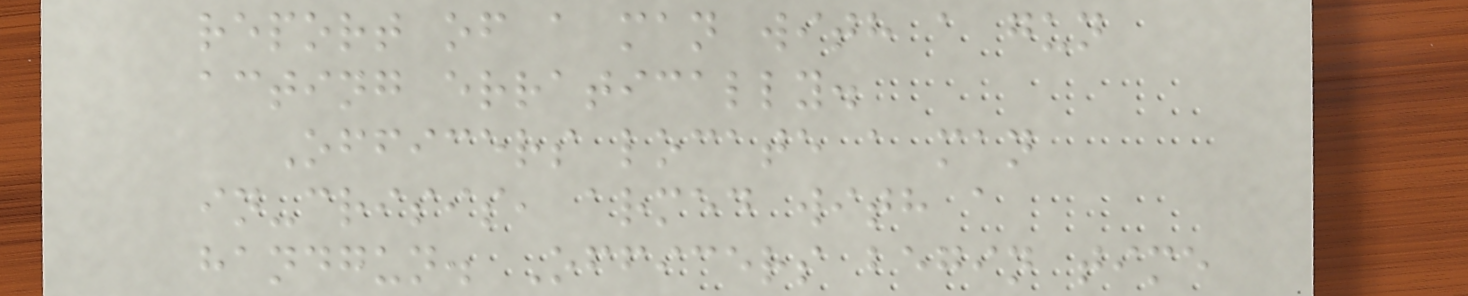report of a man with a gun
acting erratically.
Officers locate a man
in-crisis, armed with a
handgun. Officers begin time
